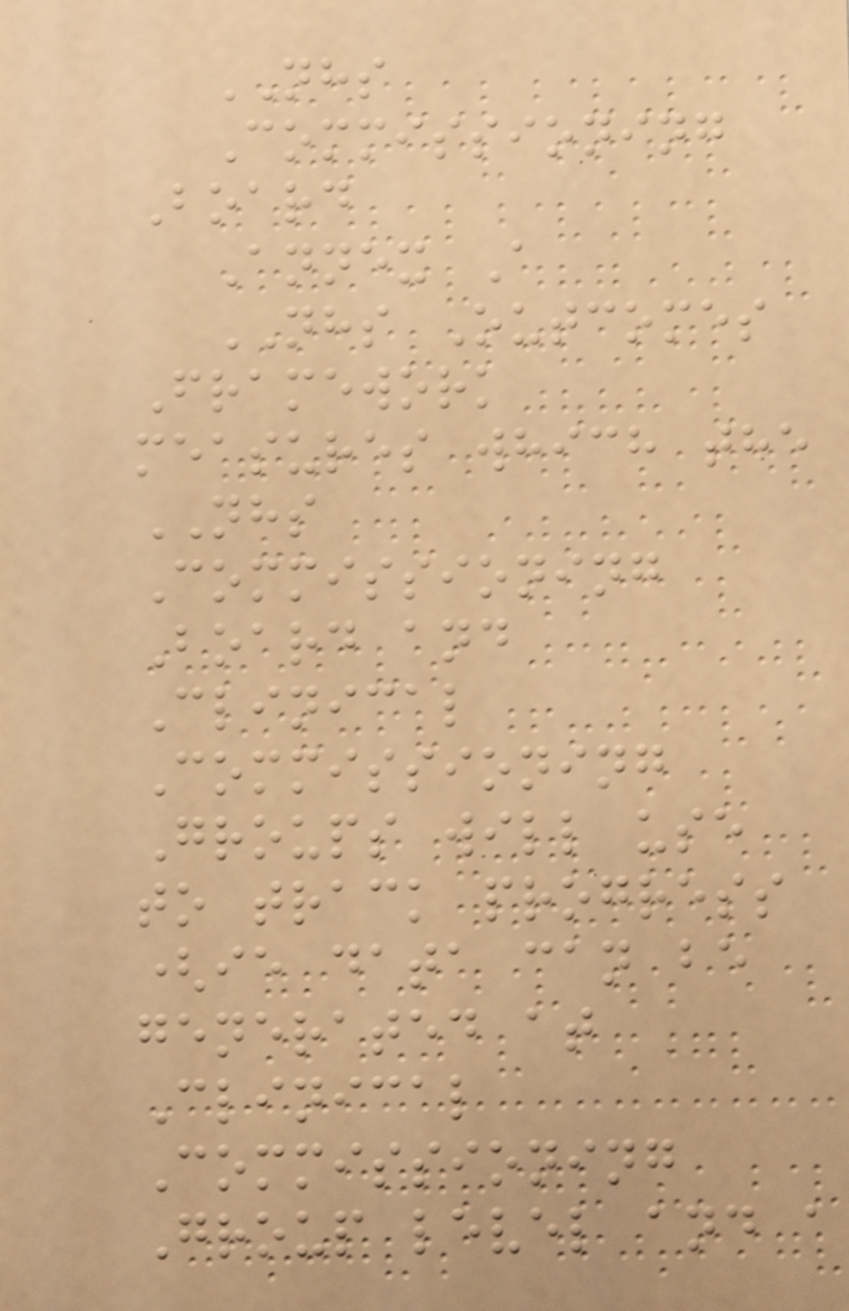NHS
Commissioning
Board
Annex A
NHS Outcomes
Framework
measures which the
NHS
Commissioning
Board and
Clinical
Commissioning
Groups will use
to track progress
(ie data can be
generated at
Clinical
Commissioning
Group level and a
